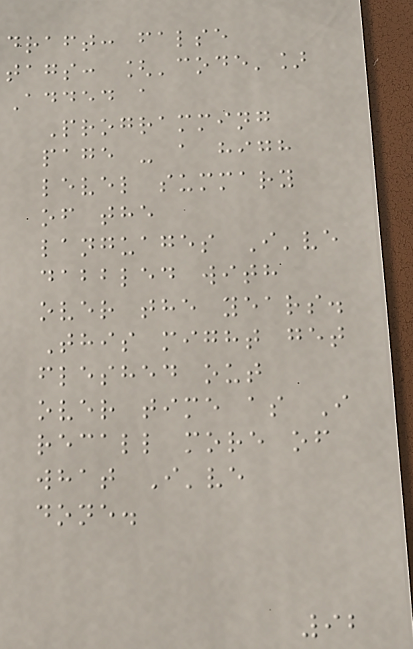draft: false
tags: ['code']
Added a
Programming
page - a high
level summary
of the
languages I've
dabbled with
over the years.
This might get
fleshed out
over time as I
recall more of
what I've
done.
92
